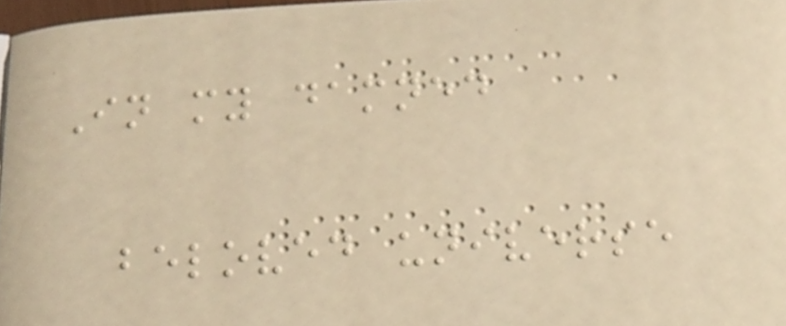In my damned
beloved universe
